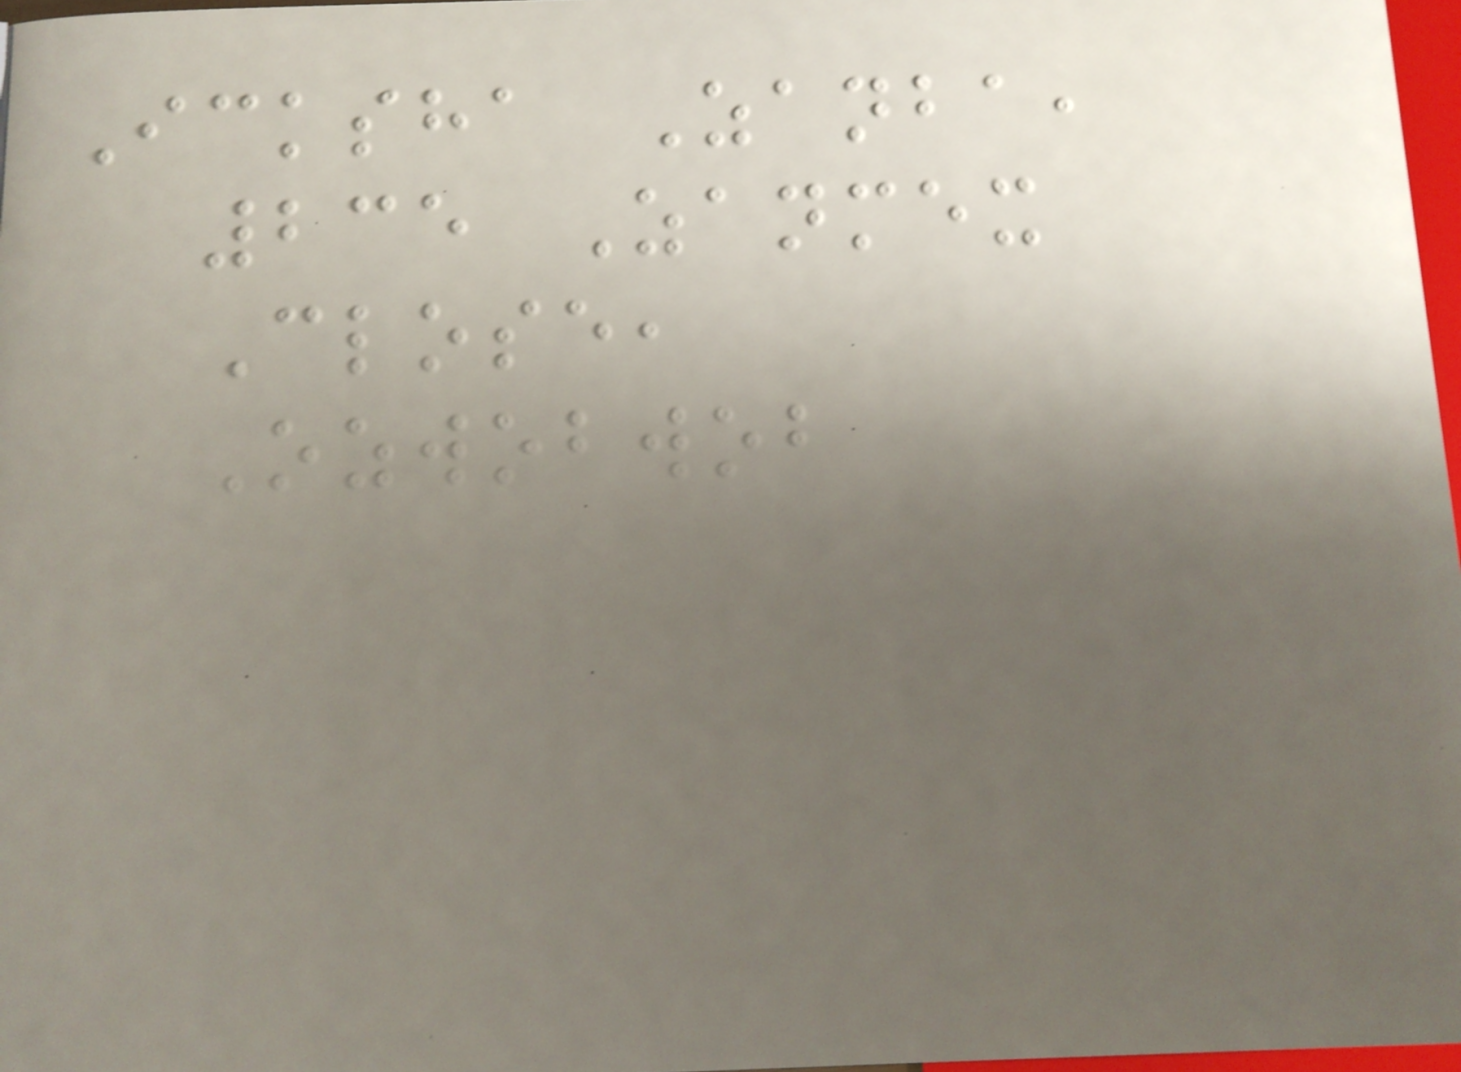Icksha Zanba,
235 Zanmex
Close,
Ozwobwob
